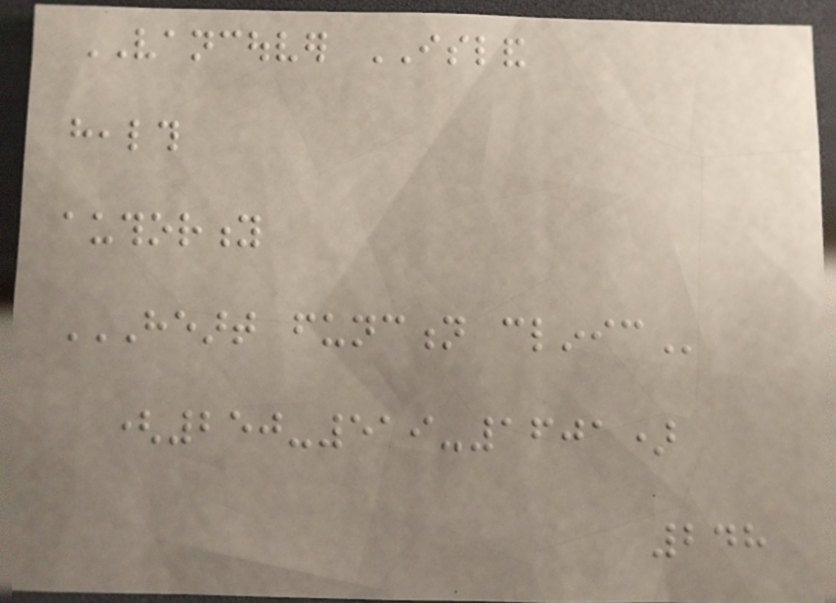VANCOUVER ISLAND
health
authority
HEART FUNCTION CLINIC
(250-519-1601)
248
